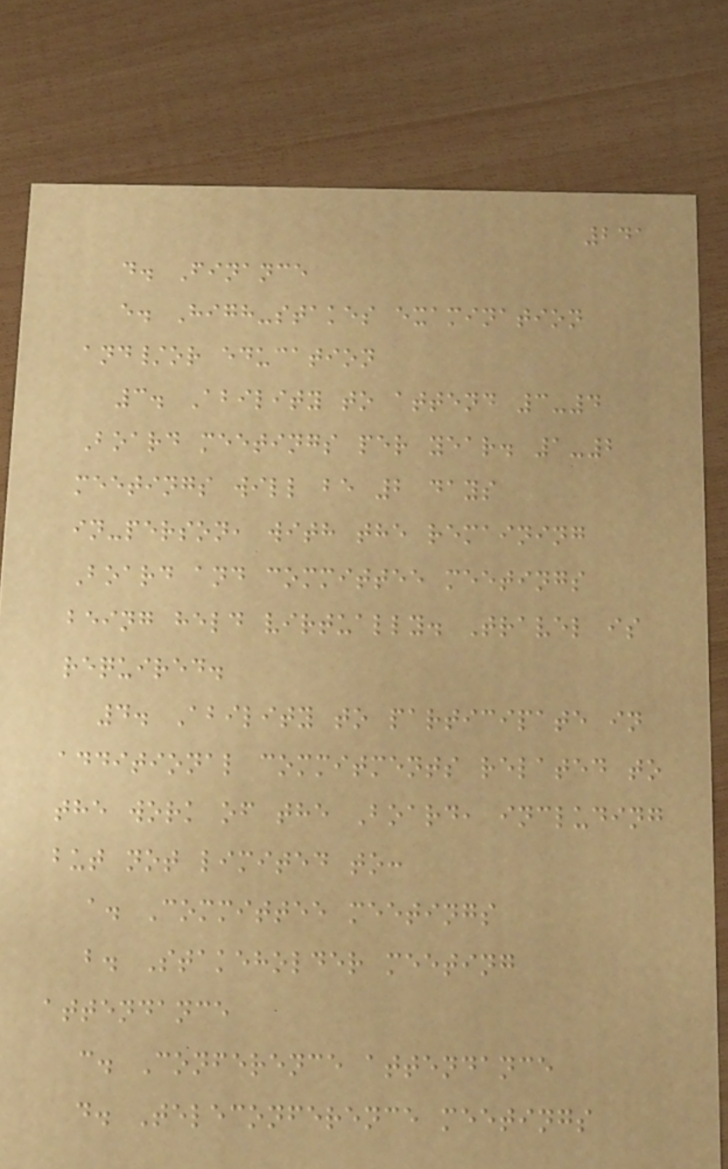241
d. Finance
e. High-stakes examination
and/or education
3. Ability to attend 3-4
Board meetings per year. 1-2
meetings will be 2 days
in-person, with the remaining
Board and committee meetings
being held virtually. Travel is
required.
4. Ability to participate in
additional commitments related to
the work of the Board, including
but not limited to:
a. Committee meetings
b. Stakeholder meeting
attendance
c. Conference attendance
d. Teleconference meetings
